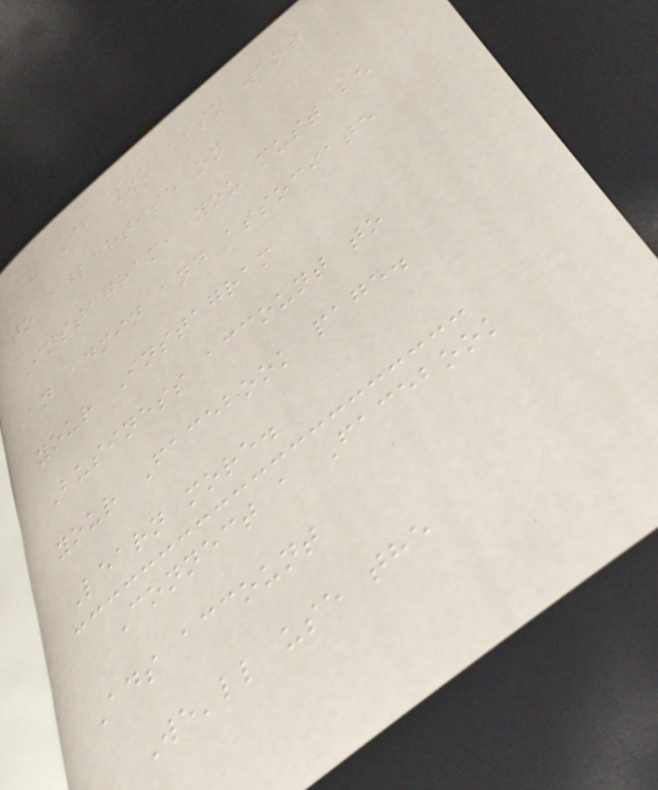- If you also want
to advertise on
Instagram, you must be
an admin and associate
your Instagram
Business account to
your Facebook page.
Learn more.
Connect a Facebook
Ads account
We'll use the
